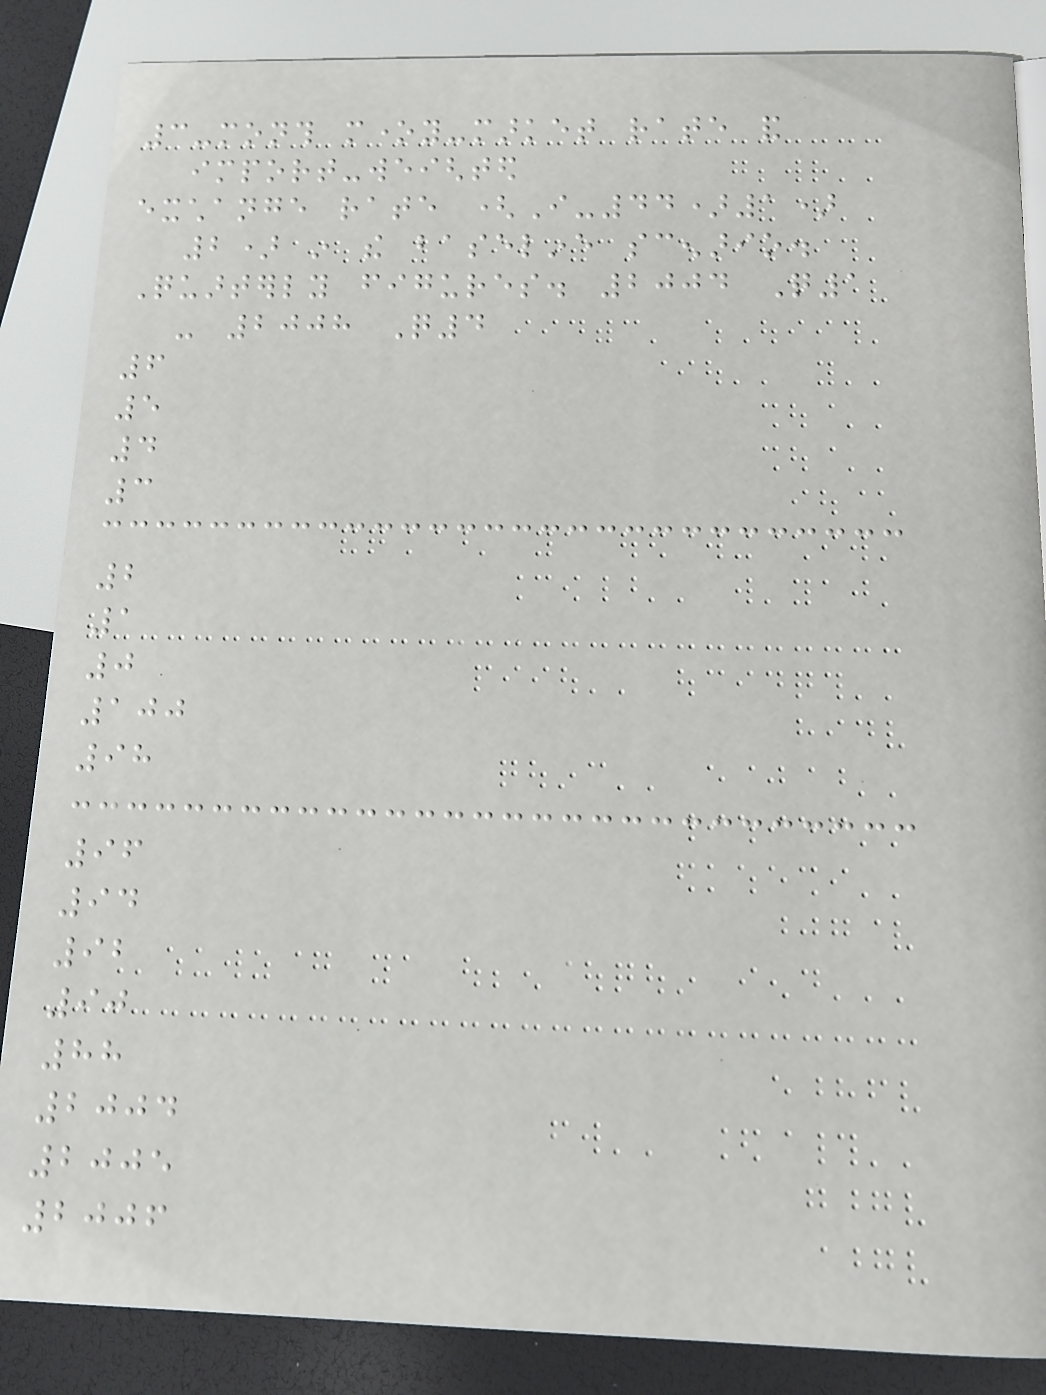3-month money-market rate and
import-weighted
exchange rate (I-44)1)
2) in the baseline scenario.
Quarterly figures. 2004 Q1
- 2008 Q4
6
5
4
3
2
1
0
100
98
96
94
92
90
88
2004
2005
2006
